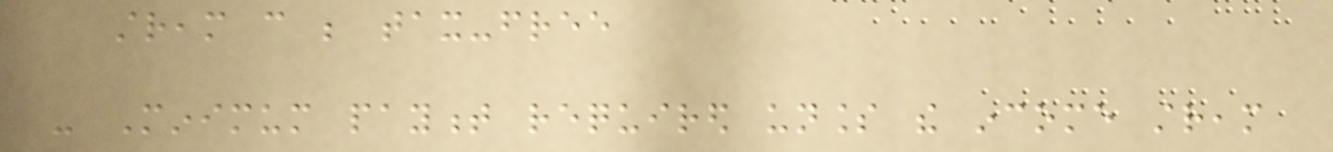stream can be tax-free
- Minimum payment required unless the income stream
